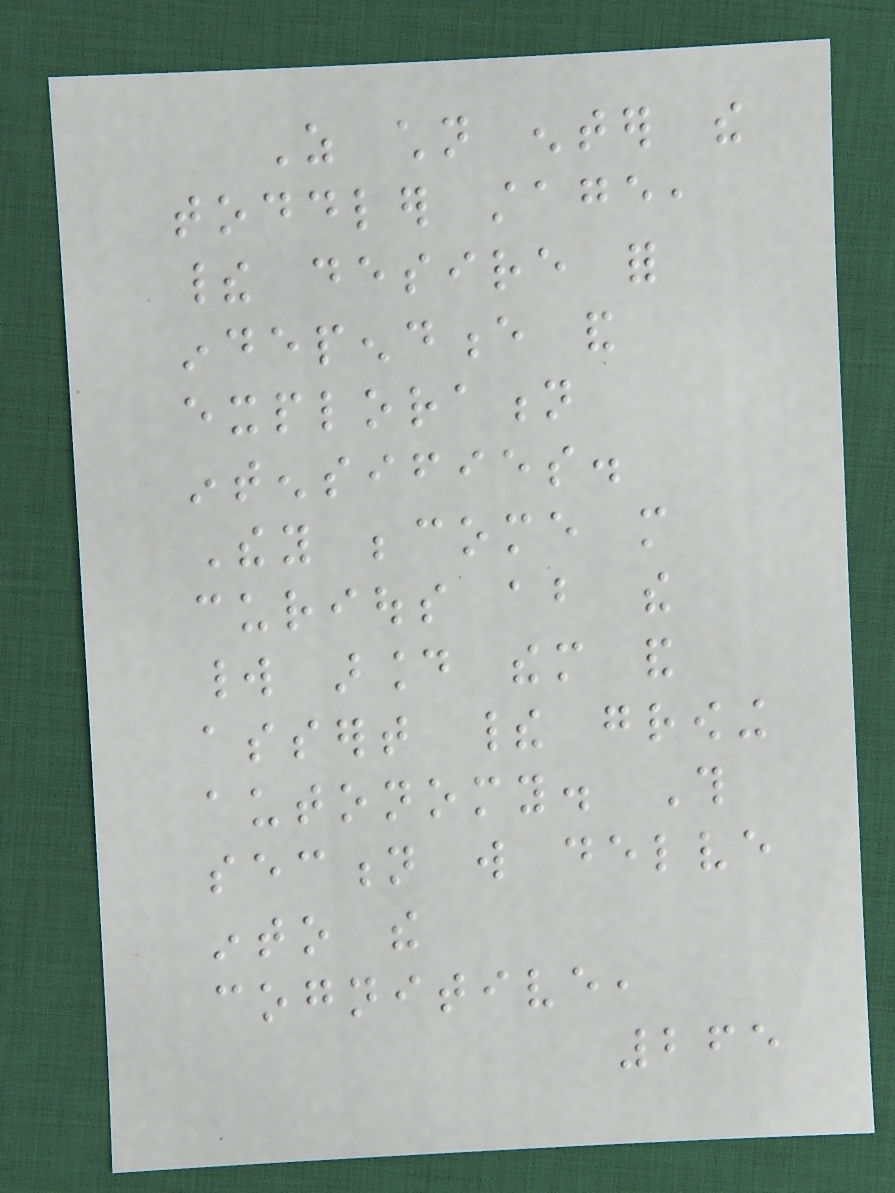As children enter the
toddler stage,
their desire for
independence and
exploration
intensifies.
They become more
curious about the
world around them and
assert their growing
autonomy. This
section will delve
into the
cognitive,
265
